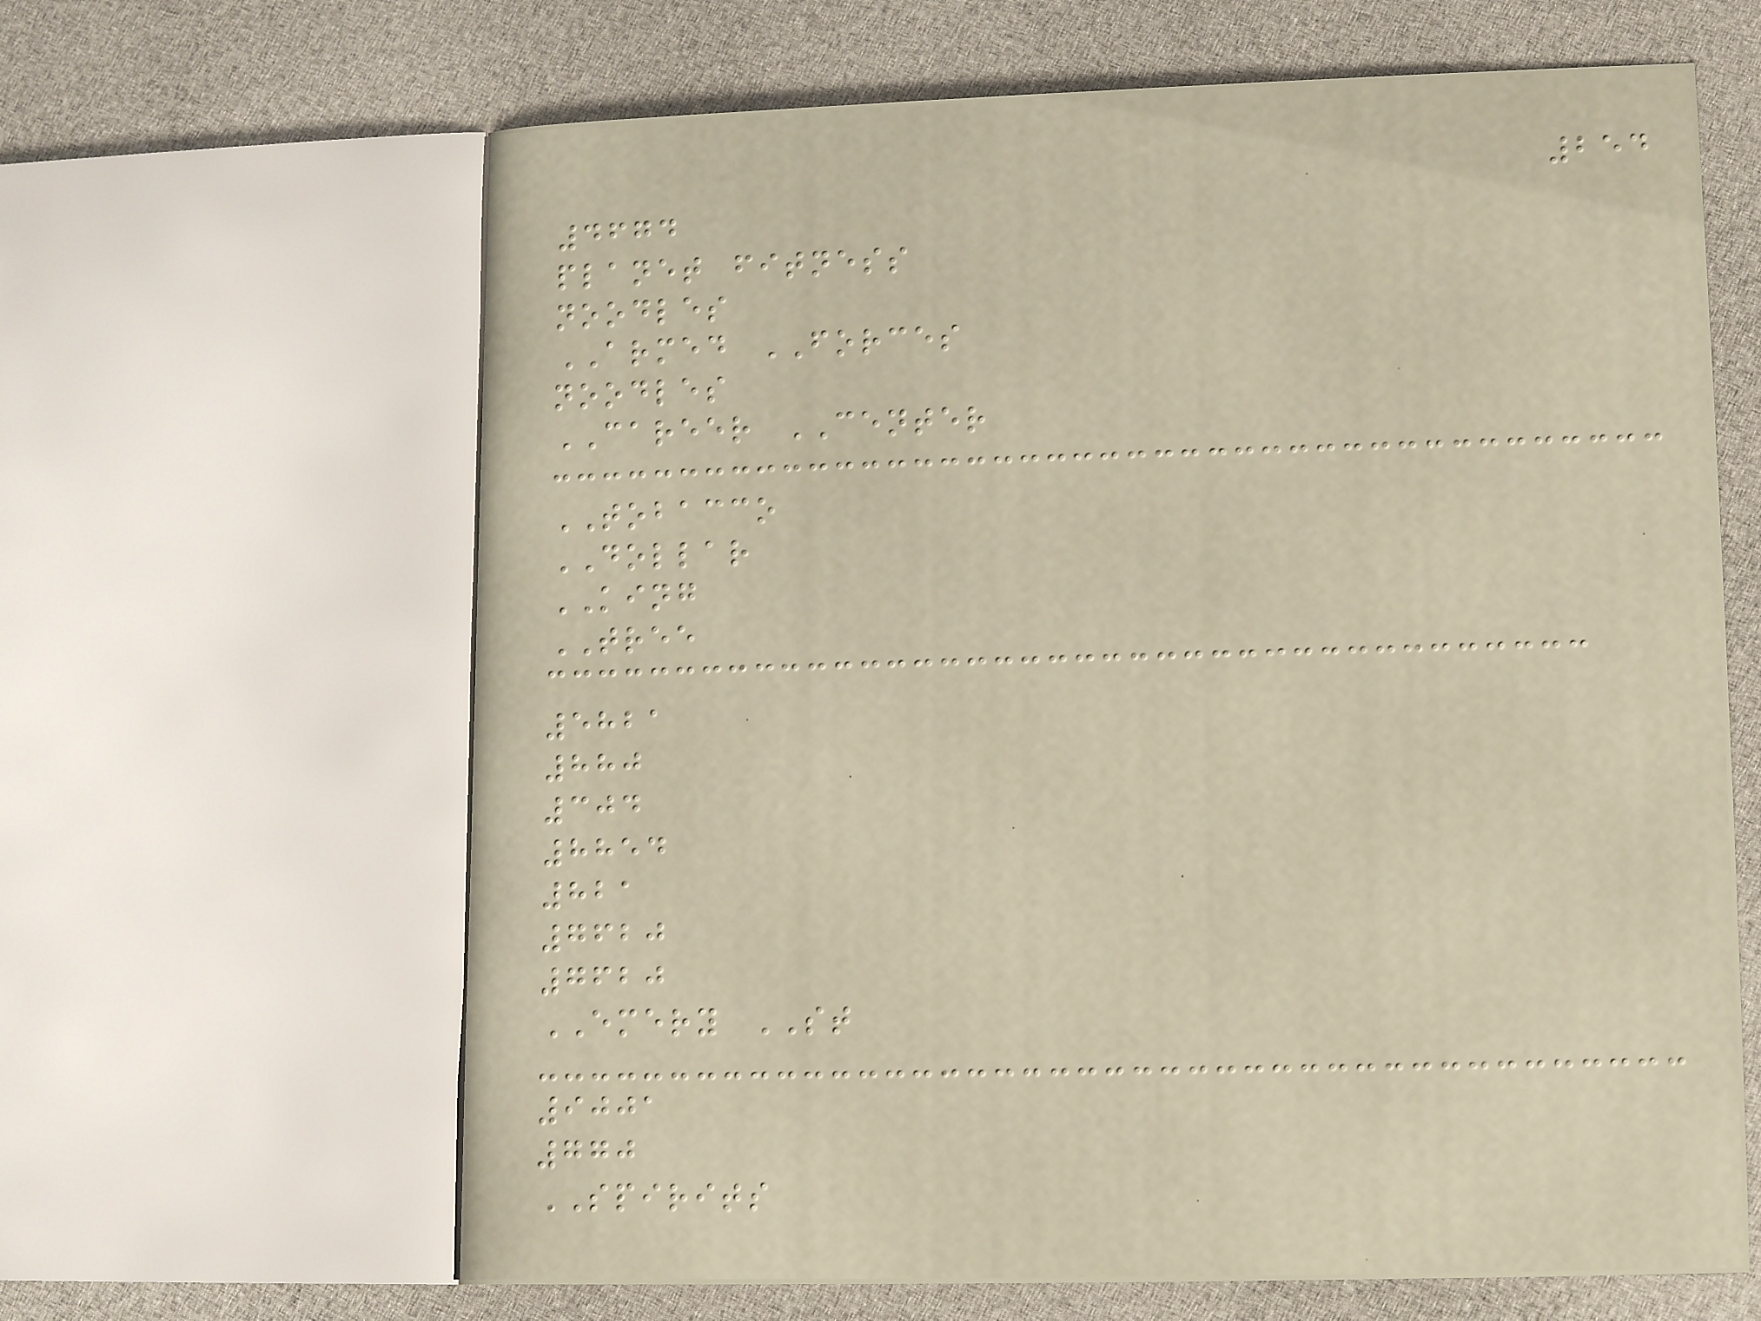254
4674
planet fitness
noodles
ARMED FORCES
noodles
CAREER CENTER
TOBACCO
DOLLAR
KING
TREE
5821
880
304
8854
821
7620
7620
EMERY ST
9001
770
SPIRITS
